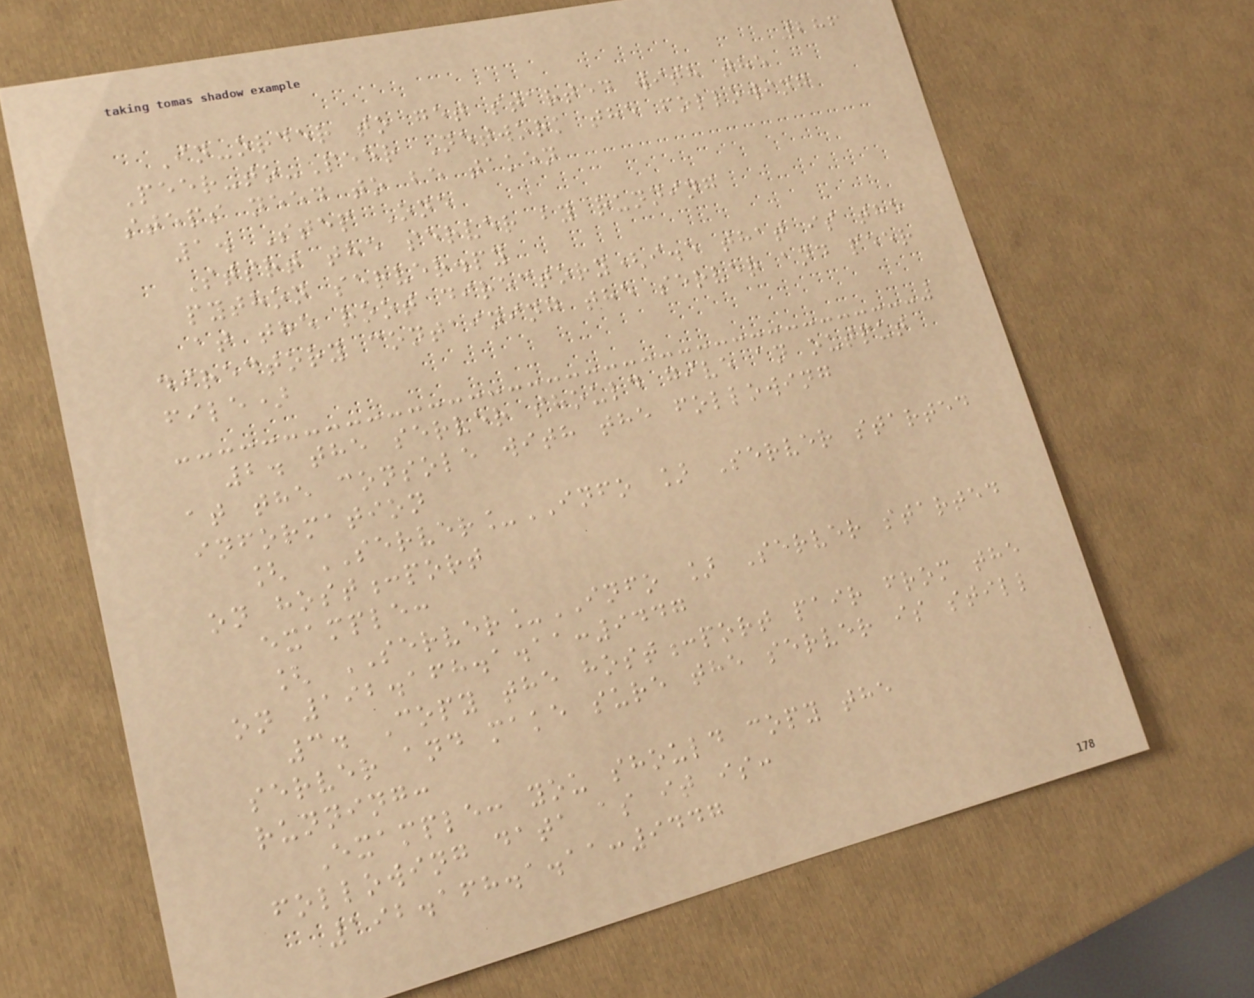286
In-order to get started with the
Peer-to-Peer Network the following
steps need to be taken
1. Step One
Stsrt the server by running
python server.py
at the root directory(i.e that is the
directory containing the server and peer
file)
2. the server should give an output
at the console with the following
information
[ SERVER_INFO ] Server started
on host:port
example:
[ SERVER_INFO ] Server started
on 192.168.1.11:9447
3. Copy the host:port pair from the
server and make sure the server is still
running:
Example: you should copy the
following data as it is:
192.168.1.11:9447
